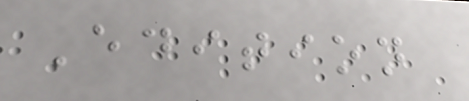Edition
